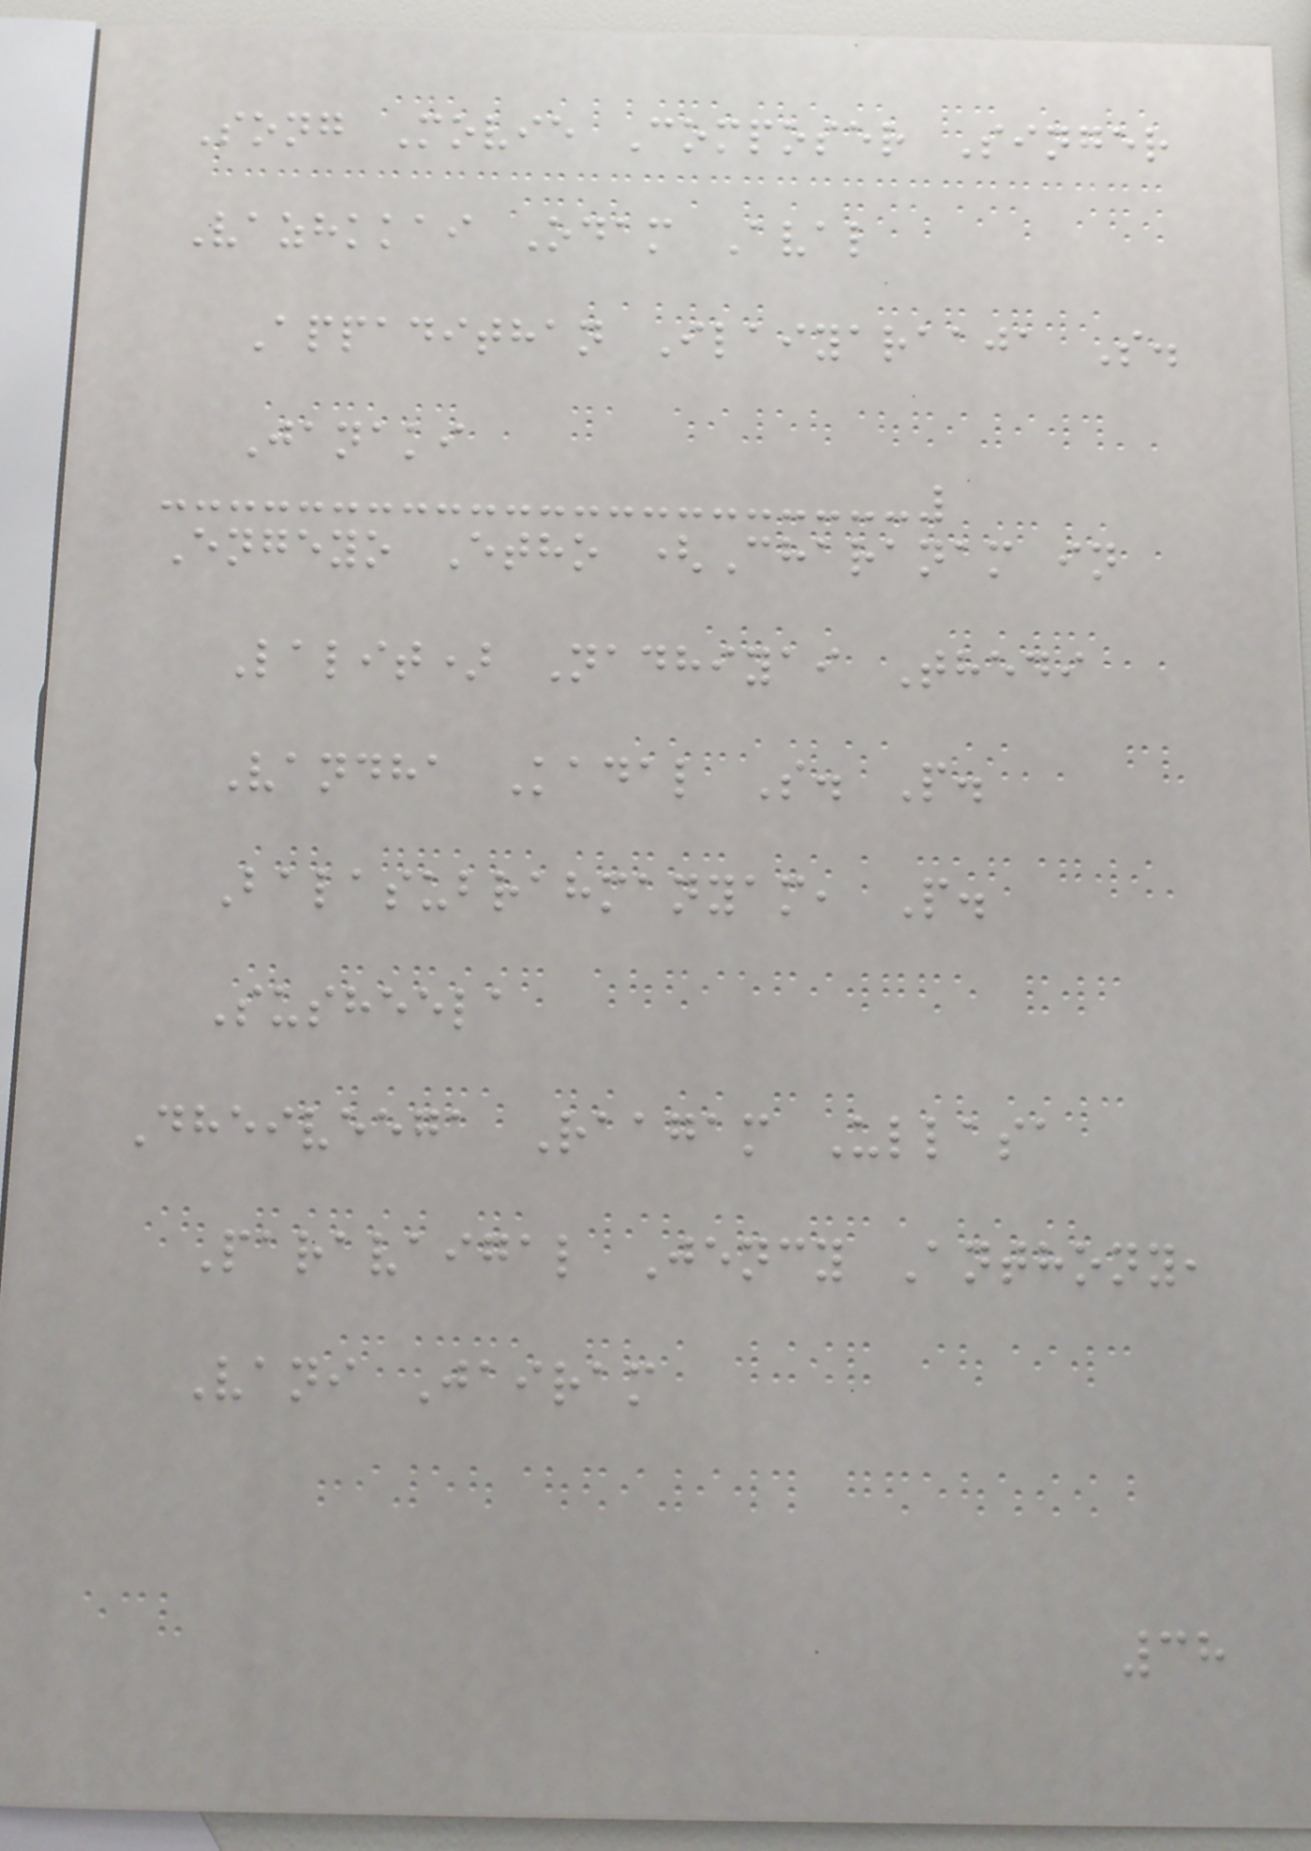Song Movie Composer Singer
Vazhkkai Odam Aval
Appadithan Ilaiyaraaja S.
Janaki
Engeyo Etho (Charanam in
Lalit) Nadhiyai Thedi
Vandha Kadal S. P.
Balasubrahmanyam, P.
Susheela
Dheiveega Raagam Ullasa
Paravaigal Jency Anthony,
Vani Jairam
38
